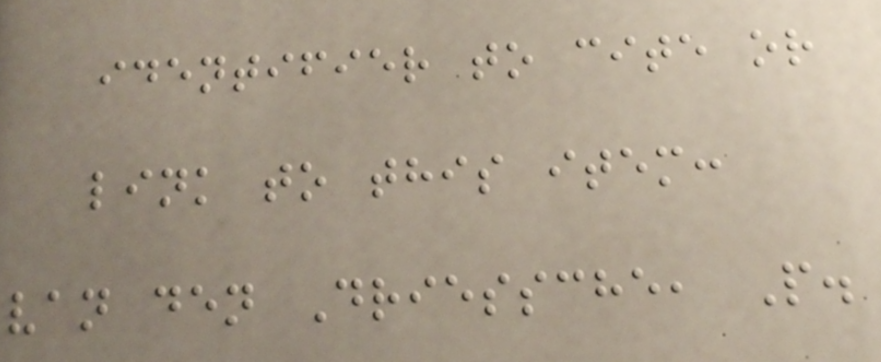identifier to cite or
link to this item:
van den Driessche, P.
